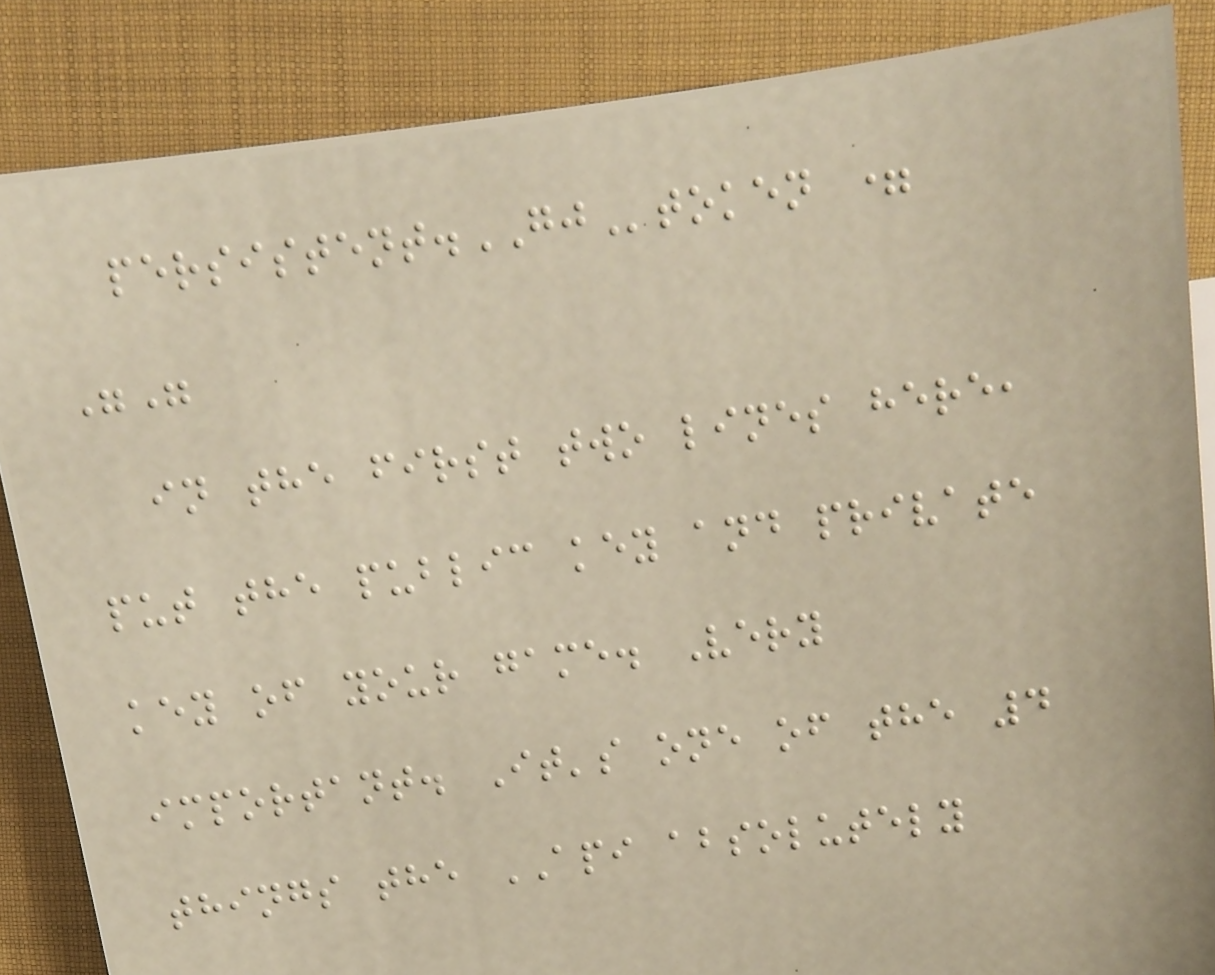persistent.GJtoken =
""
in the first two lines here,
put the public key and private
key of your game. Very
important. It's one of the 4
things the API absolutely
